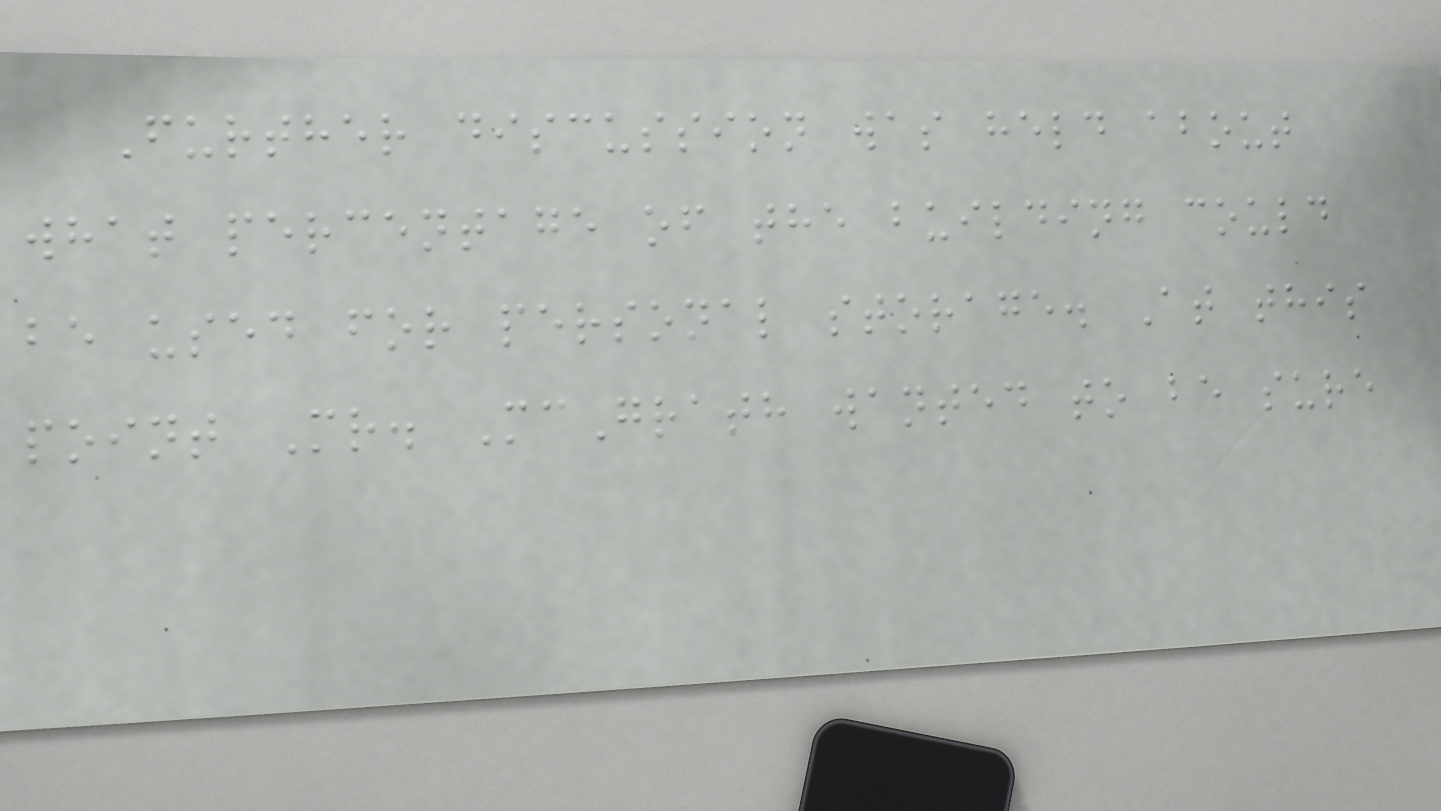Further discussion was held about
what percentage of the building could
be used for personal storage. At this
point Mr. McGrath wanted to be sure
